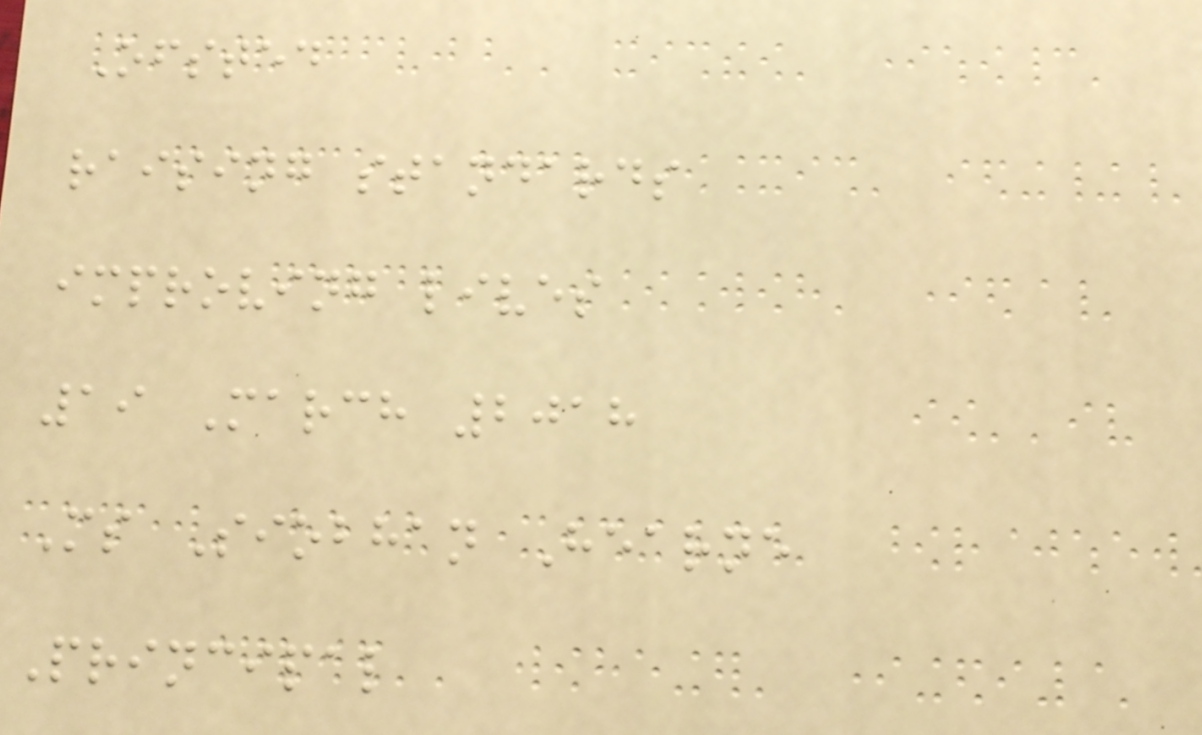Ofsted
raising standards
improving lives
19 March 2018
Ms Siobhan Hearne
Principal
